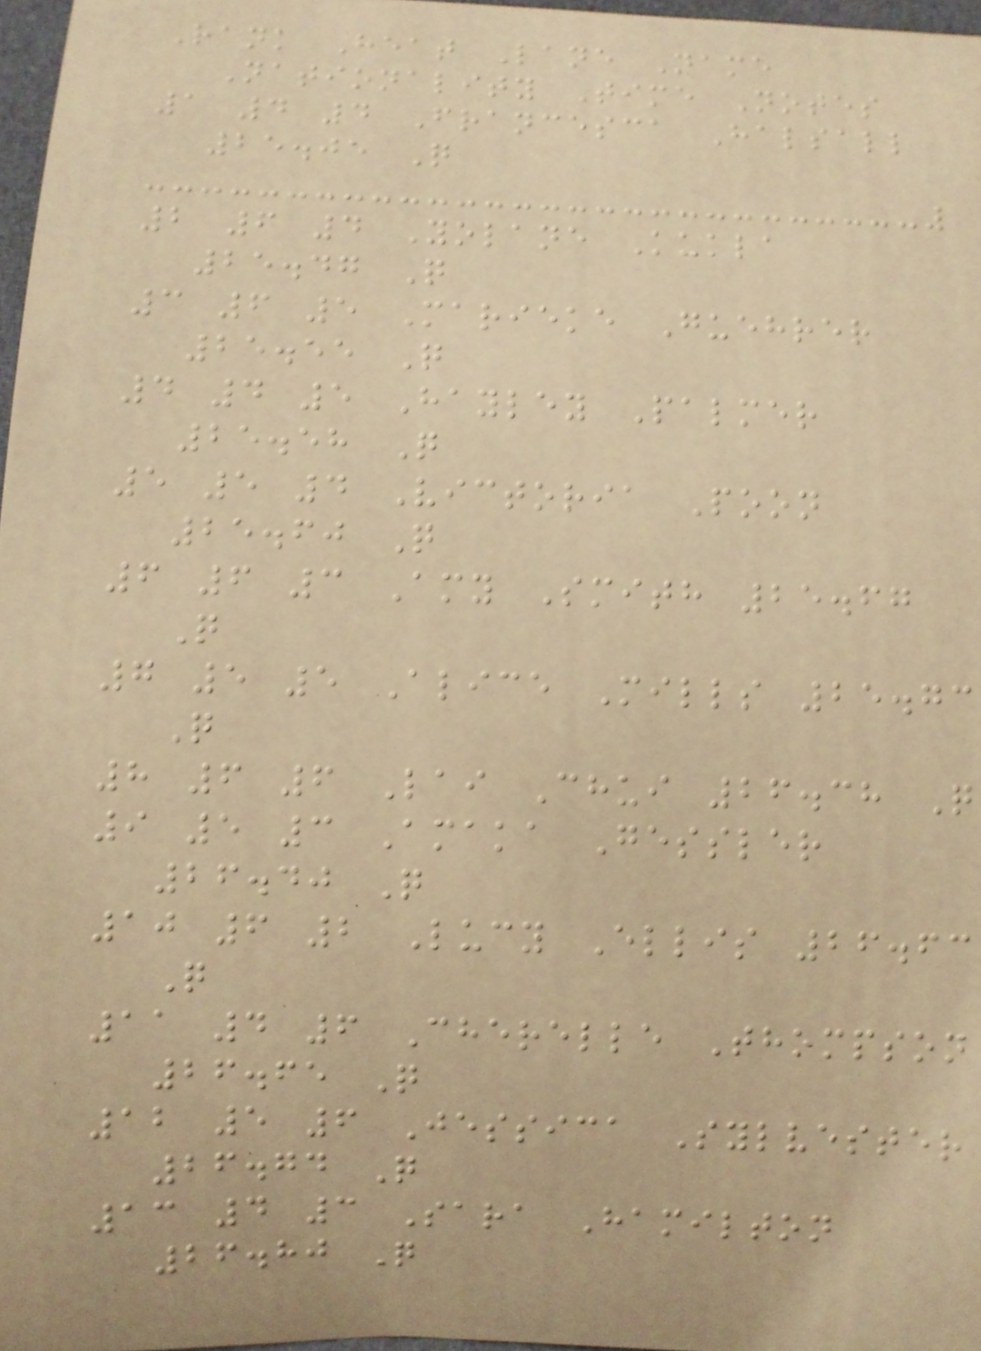Rank Heat Lane Name
Nationality Time Notes
1 4 4 Francesca Halsall
25.05 Q
2 6 4 Yolane Kukla
25.47 Q
3 6 5 Marieke Guehrer
25.55 Q
4 4 5 Hayley Palmer
25.58 Q
5 5 4 Victoria Poon
25.60 Q
6 6 3 Amy Smith 25.67
Q
7 5 5 Alice Mills 25.73
Q
8 6 6 Lai Chui 26.38 Q
9 5 3 Amaka Gessler
26.40 Q
10 6 2 Lucy Ellis 26.63
Q
11 4 6 Cherelle Thompson
26.65 Q
12 5 6 Jessica Sylvester
26.74 Q
13 4 3 Sara Hamilton
26.80 Q
